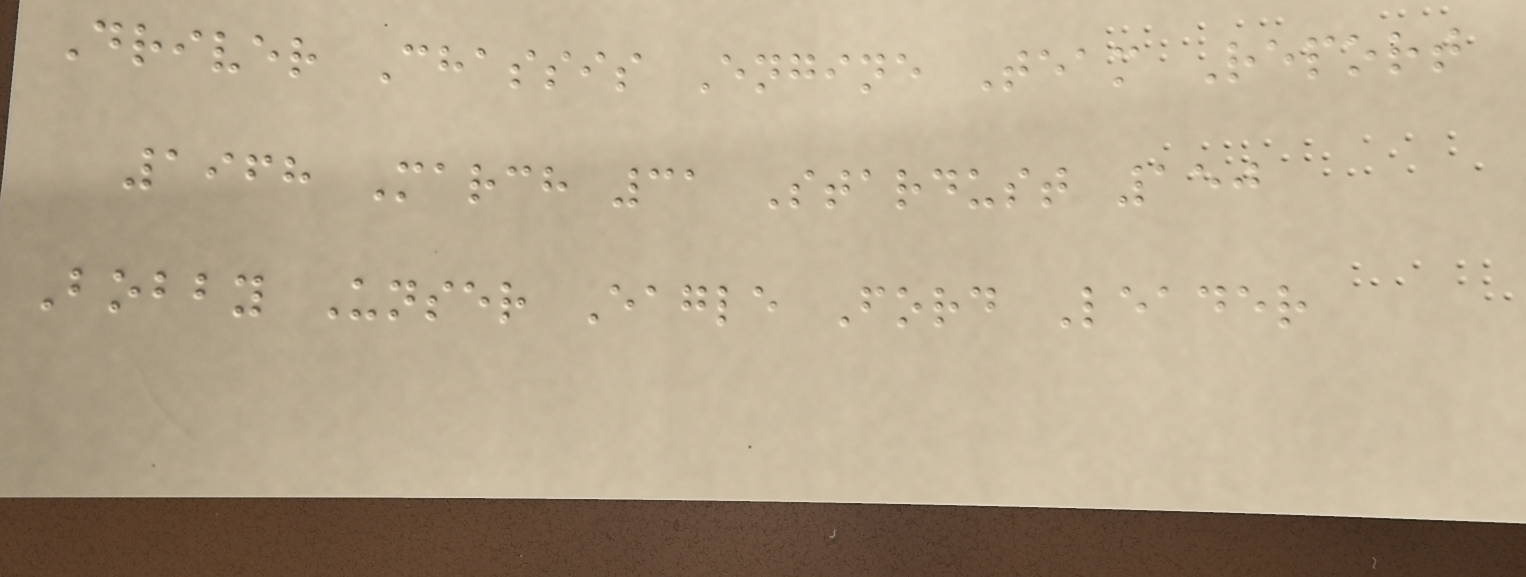Driver Chassis Engine Team Report
1968 March 31 Stardust 150
Bobby Unser Eagle Ford Leader
